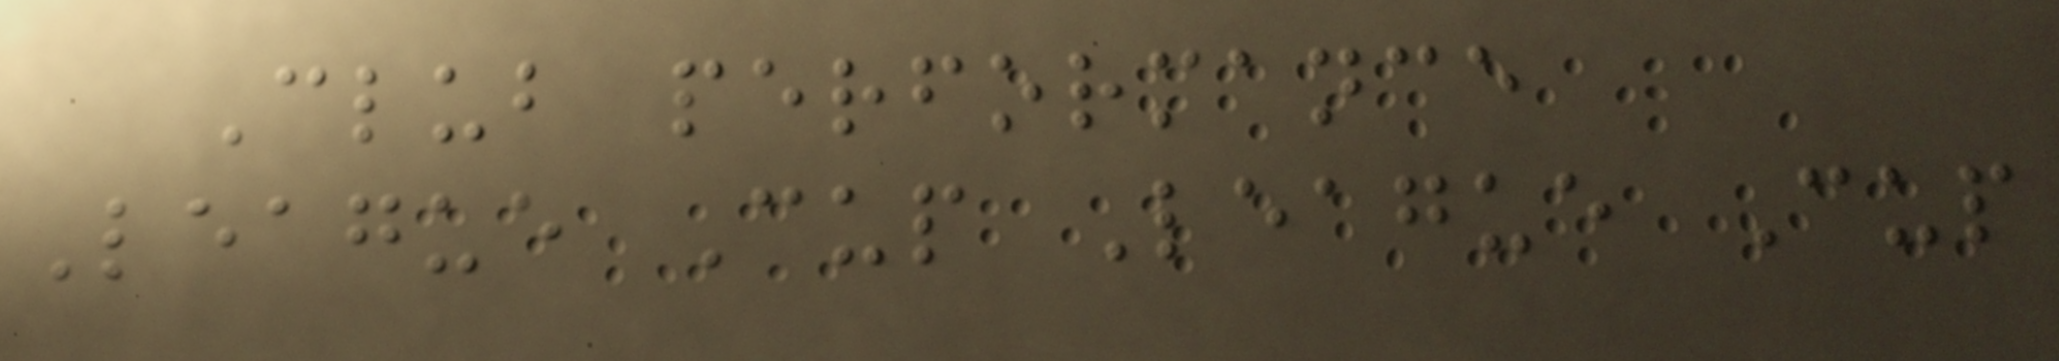Club performance
League Cup League Cup
